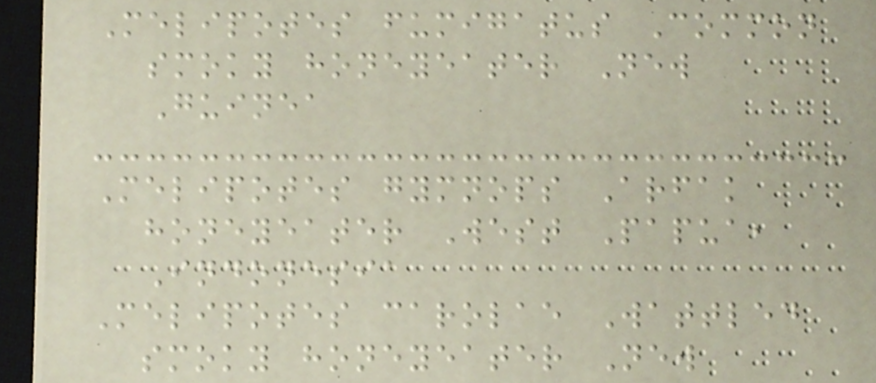Melipotes fumigatus Common
smoky honeyeater New
Guinea
Melipotes gymnops Arfak
honeyeater West Papua,
Indonesia
Melipotes carolae Wattled
smoky honeyeater New
